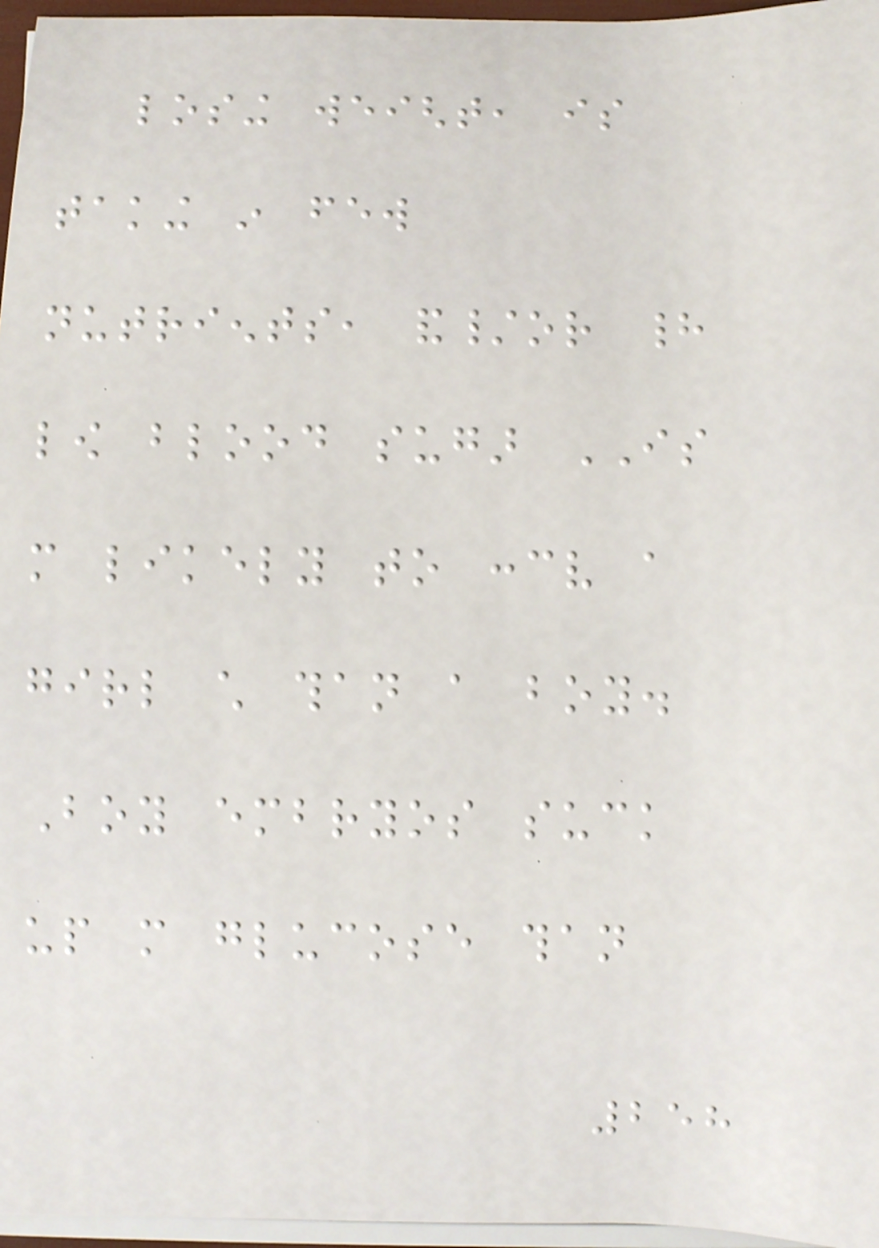losing weight, is
taking in few
nutrients, and/or had
low blood sugar IS
more likely to conceive a
girl child than a boy.
Boy embryos suck
up more glucose than
258
